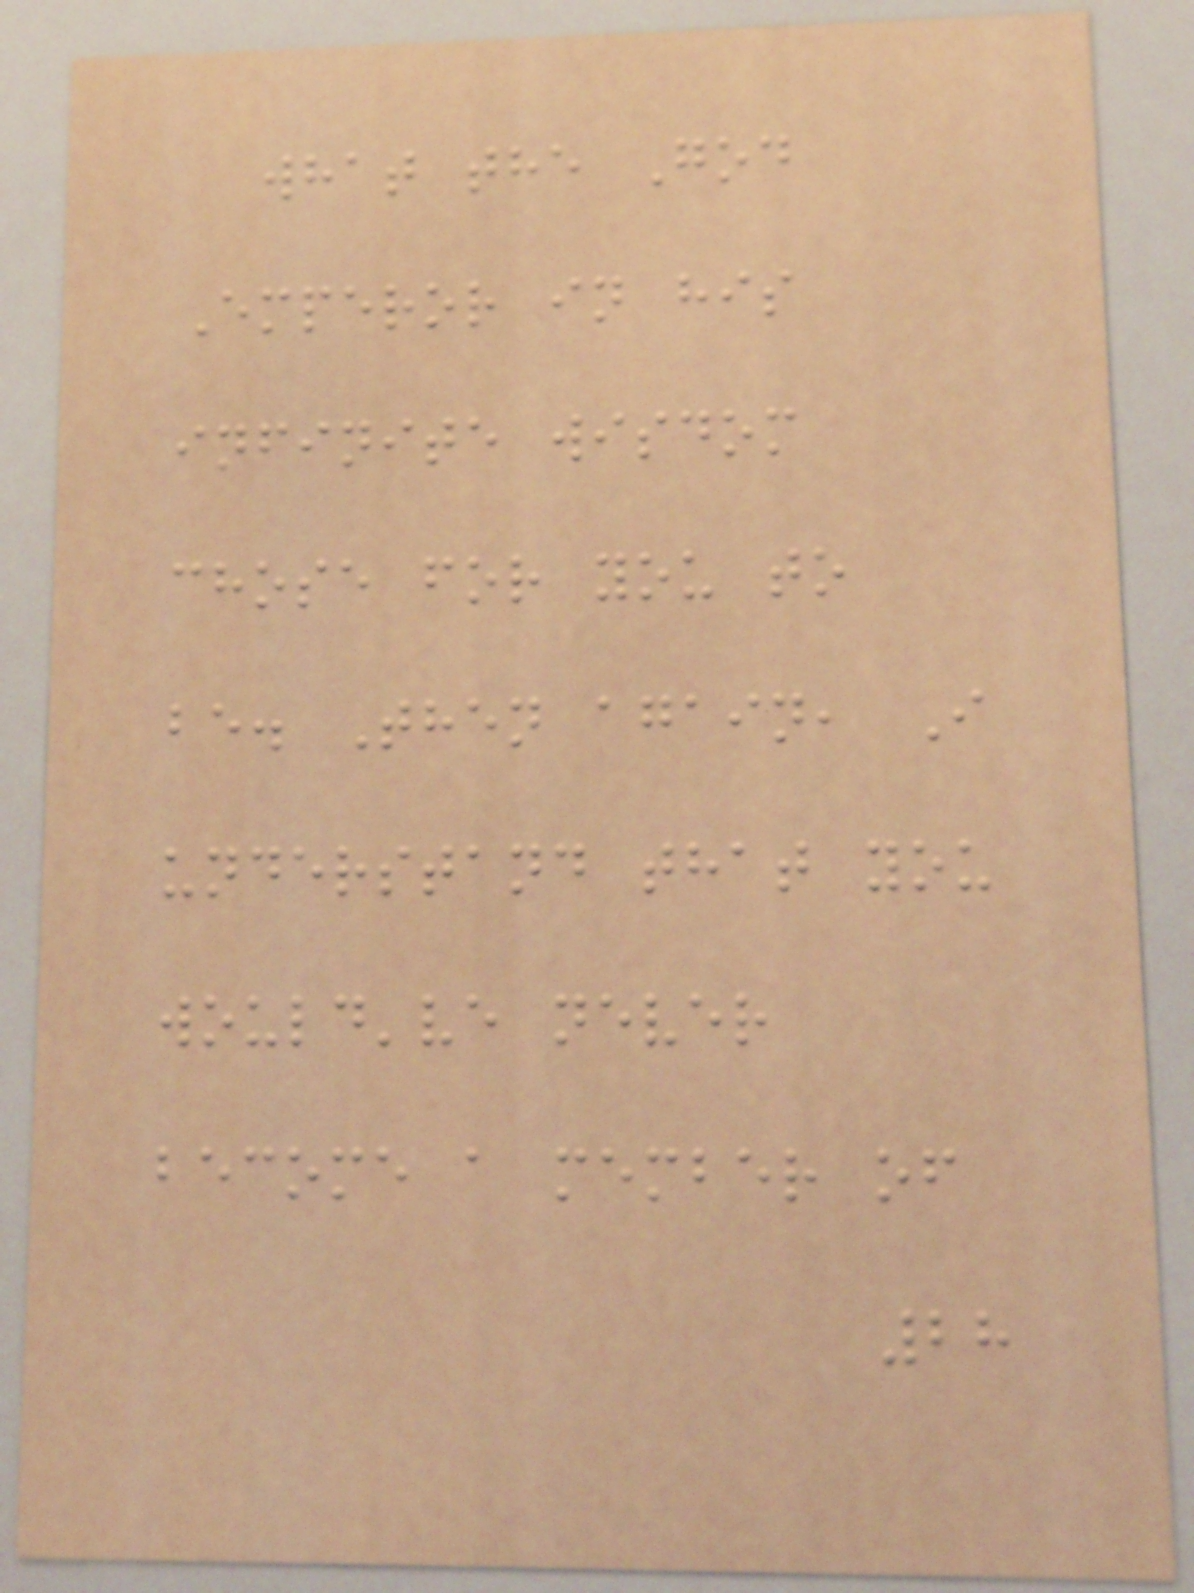what the God
Emperor in his
infinite wisdom
chose for you to
be. Then again, I
understand that you
would've never
become a member of
28
